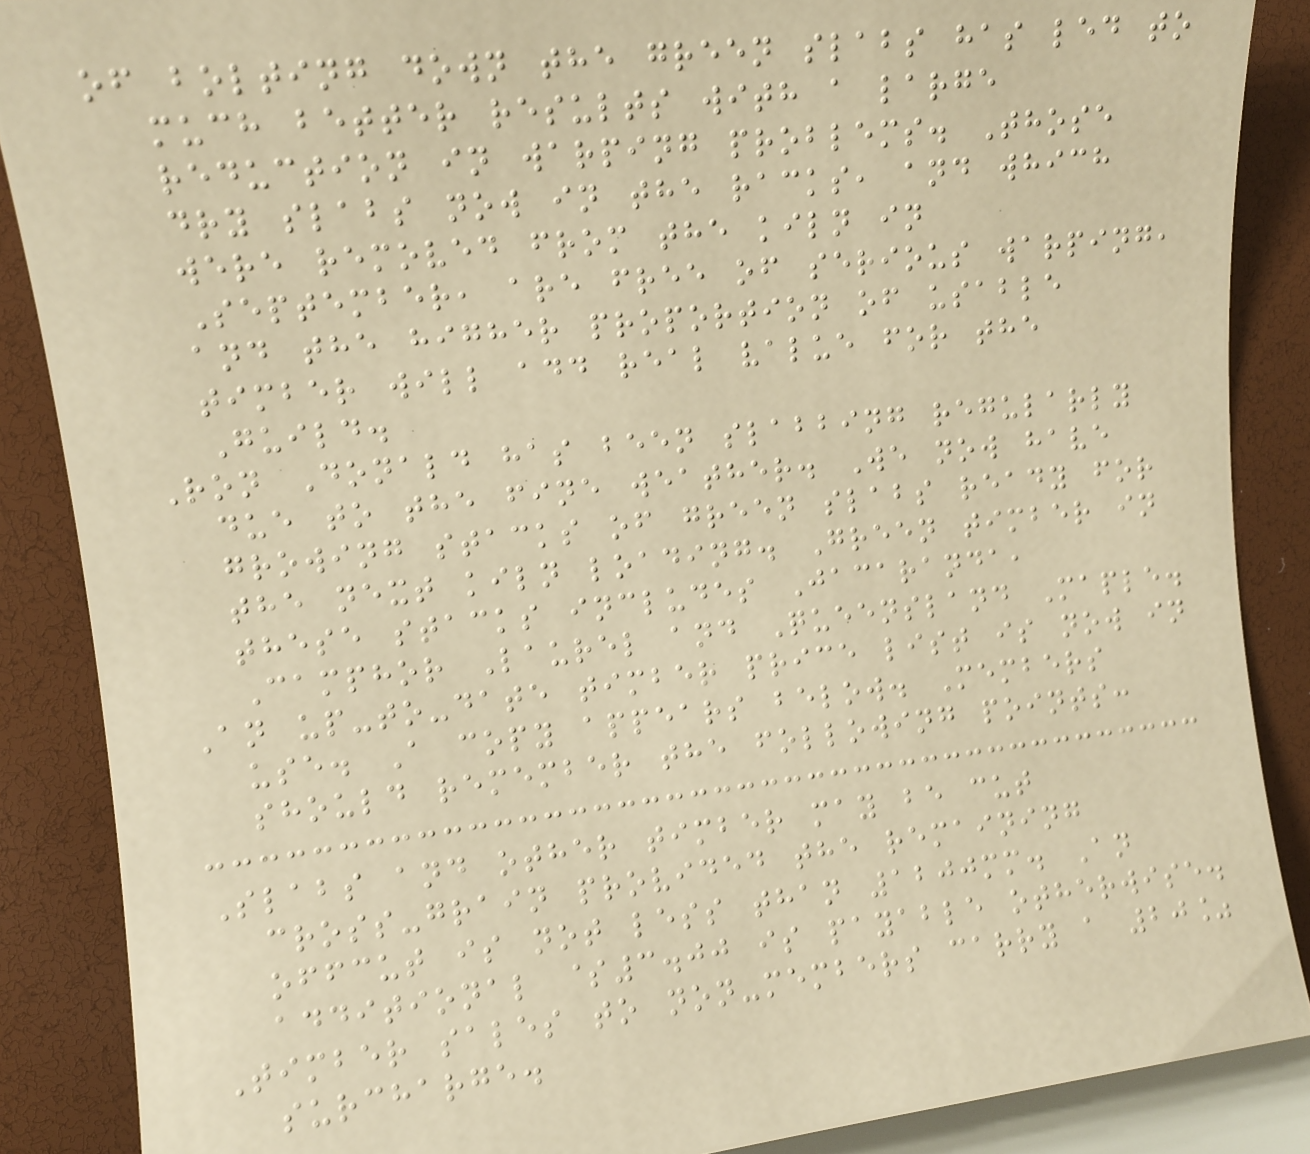of bolting down the green slabs has led to
much better results with a large
reduction in warping problems. Those
dry slabs now in the racks, and which
were removed from the kiln in
September, are free of serious warping,
and the higher proportion of usable
timber will add real value for the
Guild.
Ron Donald has been slabbing regularly
due to the fine weather. We now have
growing stacks of green slabs ready for
the next kiln loading. Green timber in
these stacks includes Jacaranda,
Camphor Laurel and Queensland Maple.
An up-to-date timber price list is now in
use. A copy appears below. Members
should remember the following points:
Slabs and other timber may be cut
cross-grain provided the remaining
offcut is not less than 1200mm. An
additional $3.00 is payable otherwise.
Timber sales to non-members carry a 20%
surcharge.
